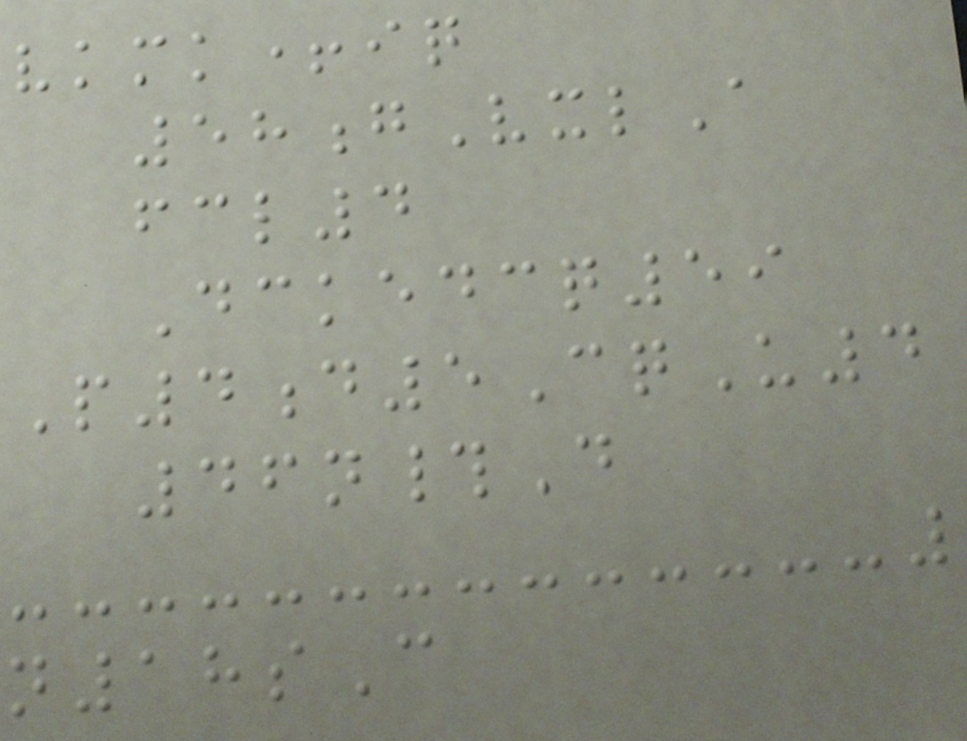vkmk+iq
58gVxlA
fcl4
Dckedcq59
P4d5CqU4
46n#D
n18sC
